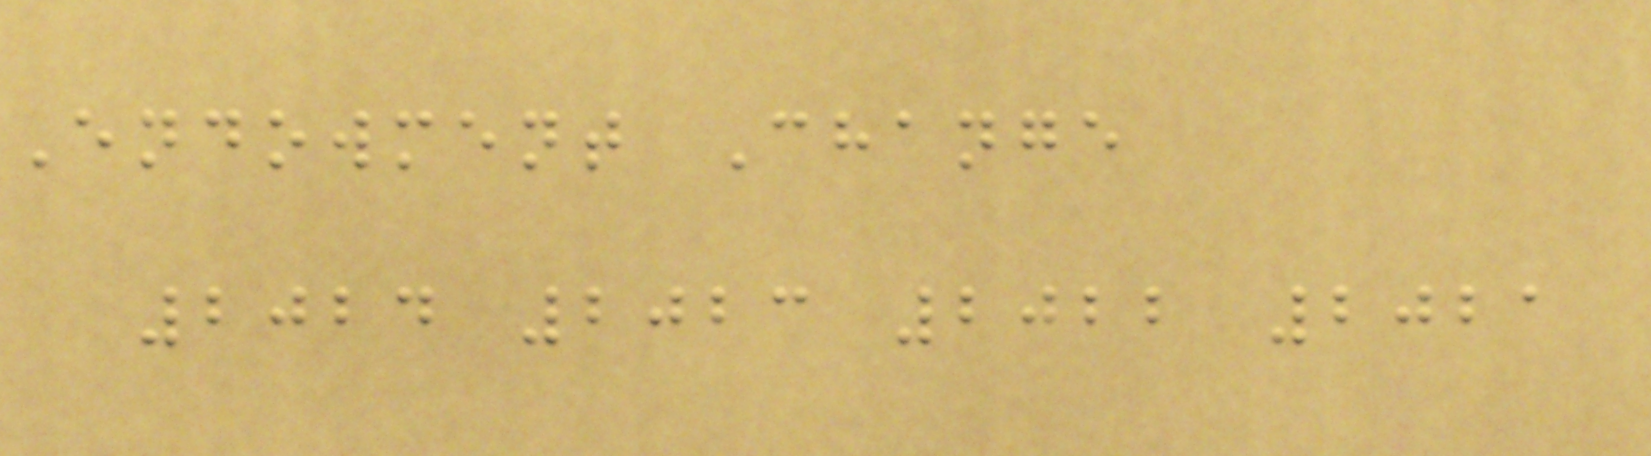Endowment Change
2024 2023 2022 2021
